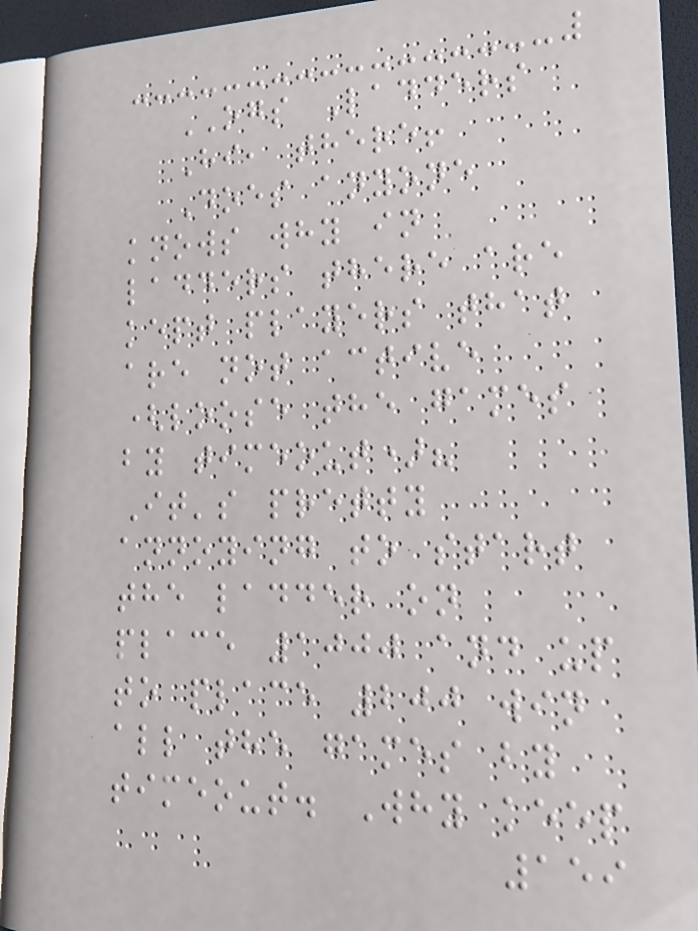OGS Ladders
Hi, there!
Does anyone
knows why in
ladders there are
kept players that
are not active
(loose the games
by timeout)?
It's pretty
annoying to start
the ladder on
place 1000 and up
to place 200 win
all the games by
timeout. Why keep
159
